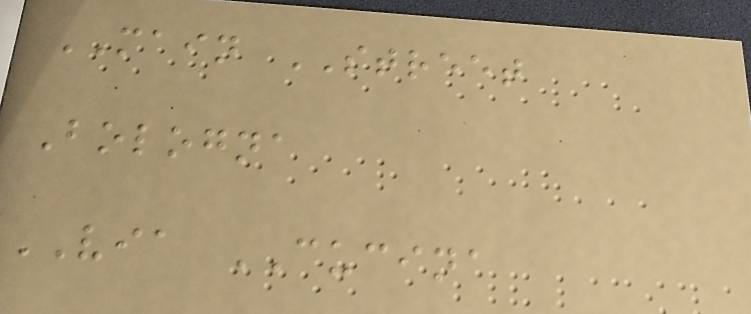MAIN STREET
Bologna
VIA CUCINA
